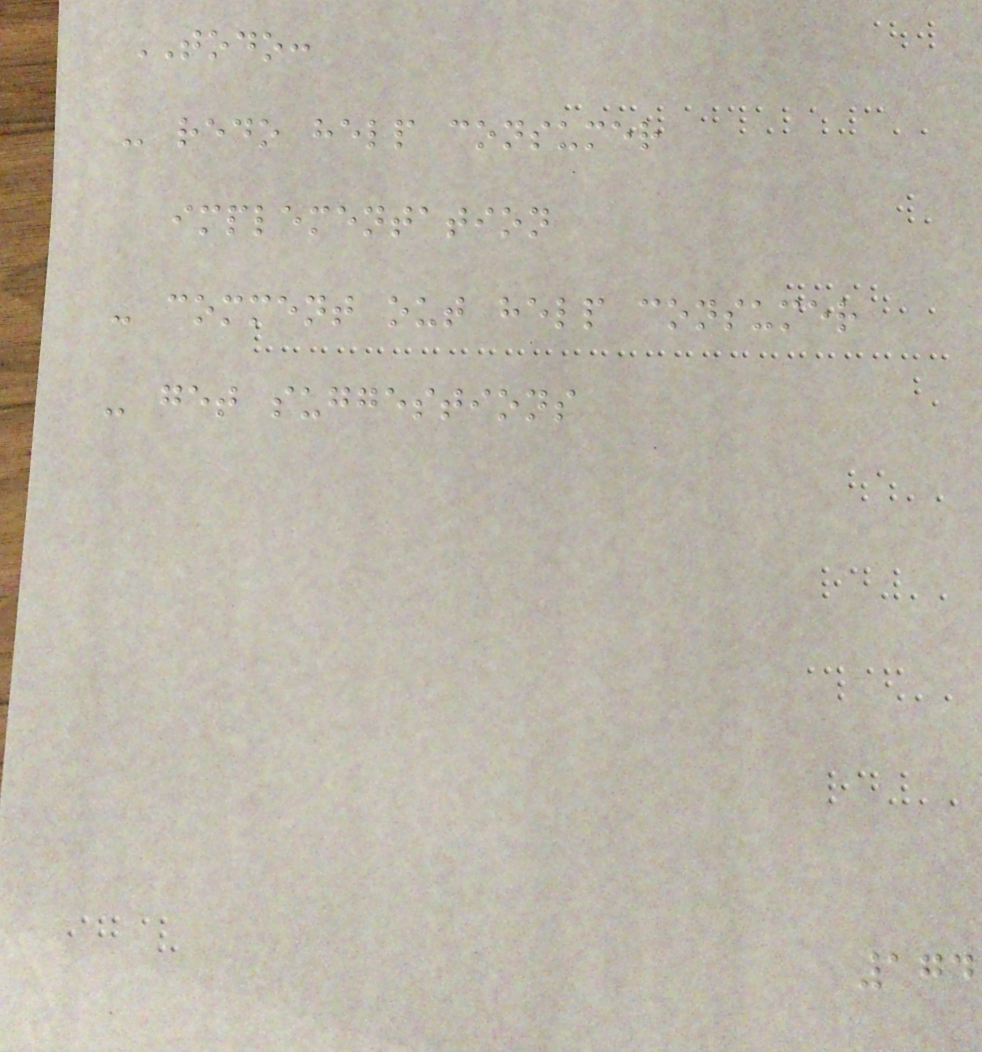TODO:
- redo help consumer
implementation
- comment out help consumer
- get suggestions
174
